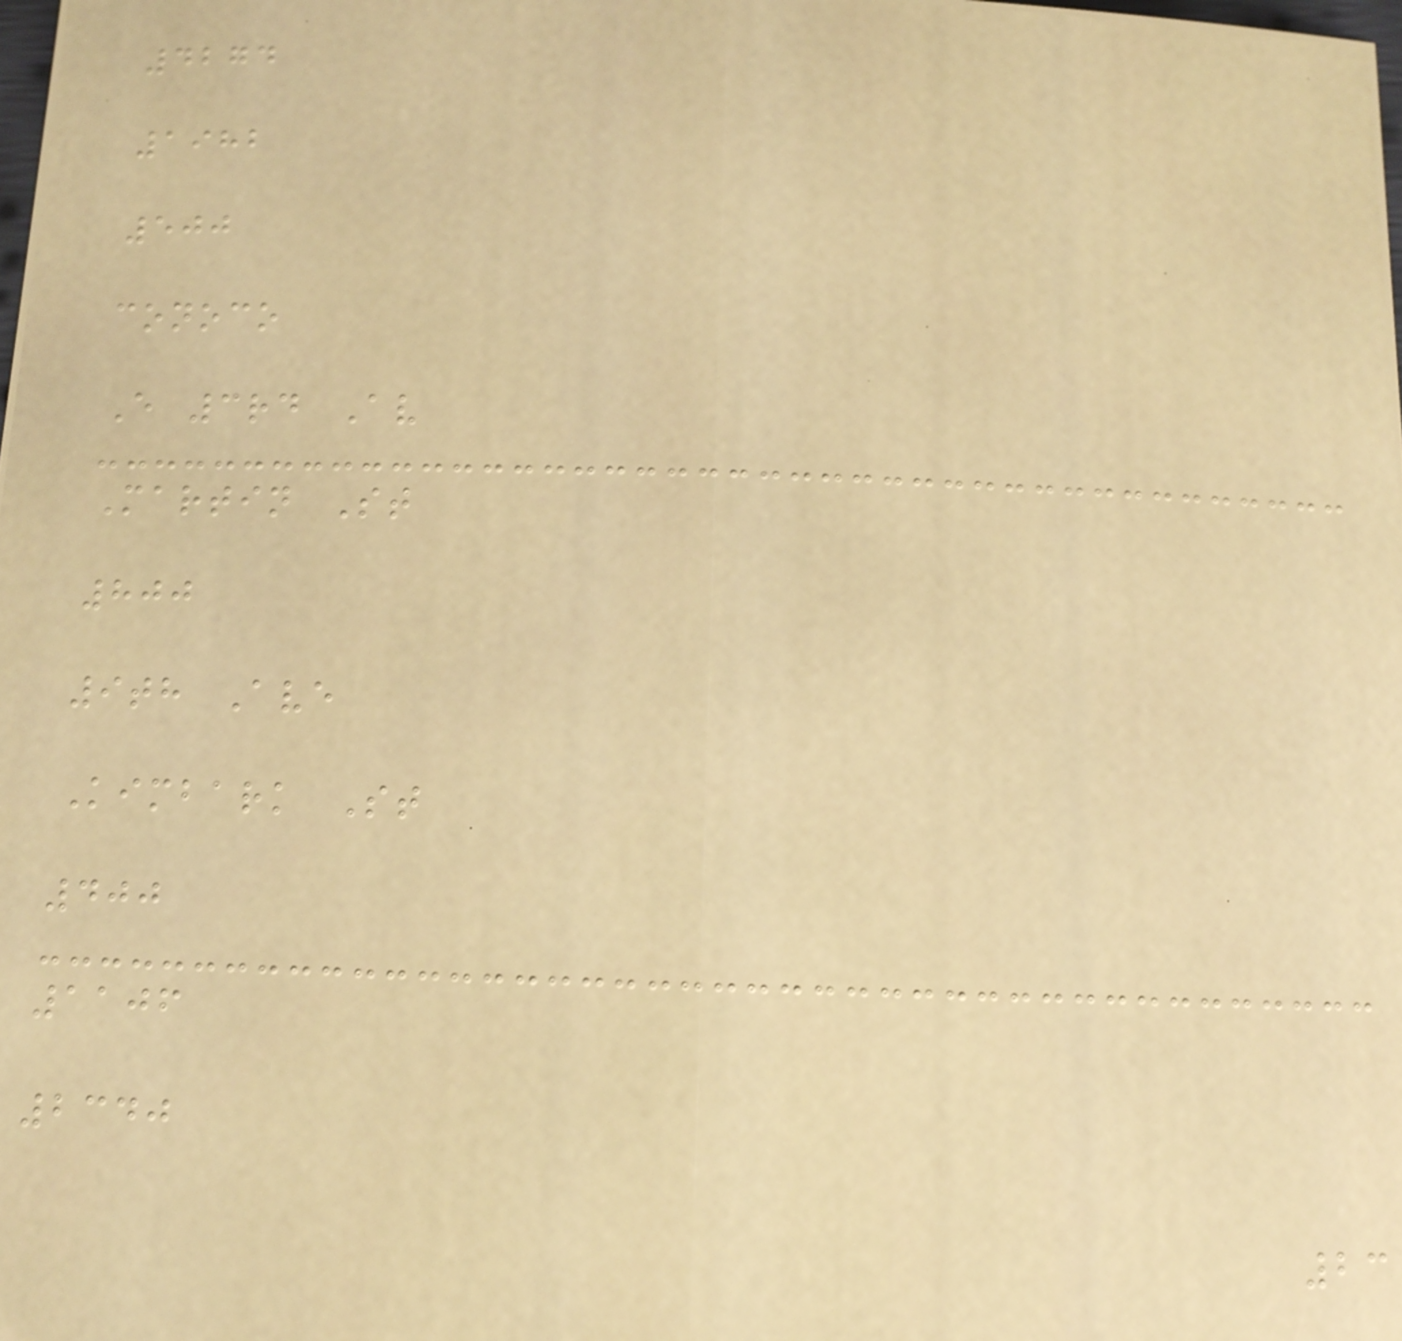4274
1982
500
conoco
E 3rd Av
Martin St
800
9th Ave
Kimbark St
400
1106
2340
23
